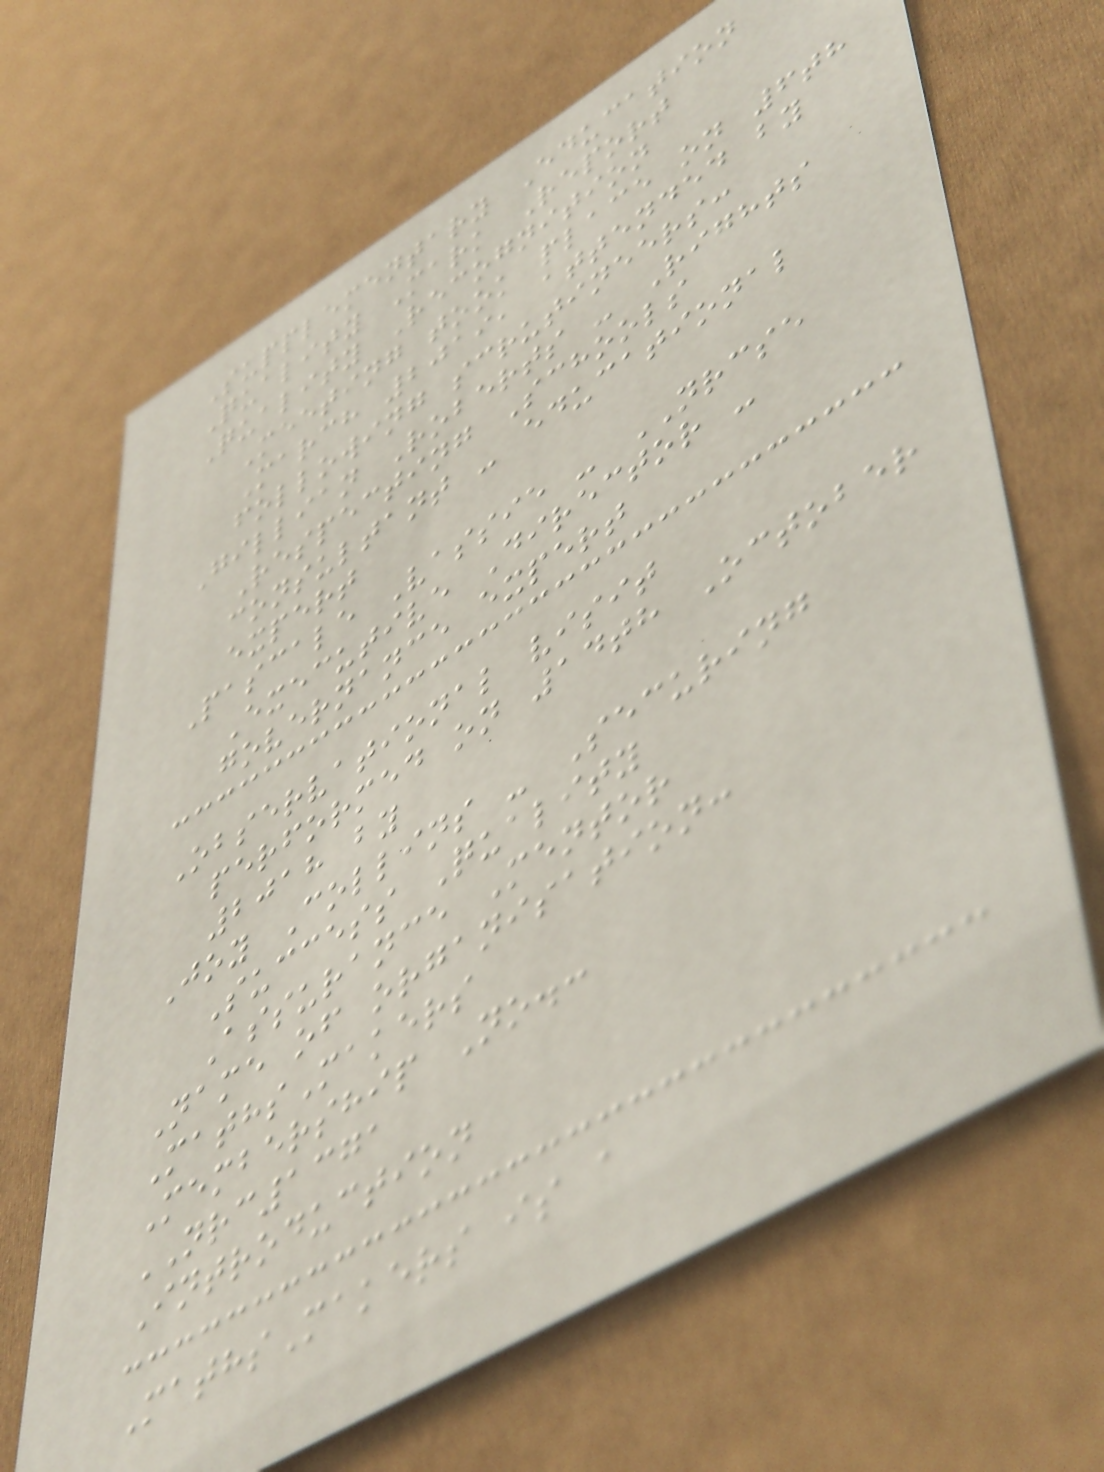Supplementary Education
Quality Mark Report
Quality Recognition
Meeting took place on 6th
March 2019, attended by
following scrutineers:
Gillian Roberts - Rights
Respecting Schools
consultant - educational
expert
Pascale Vassie - NRCSE
Executive Director -
governance expert
Observational visit
performed on 14th October
2018 by
Joy Collins - Securing
Success Quality
Assurance Mentor
Name of organisation:
MathsMakers
Membership No.:
NRC1371
Introduction
MathsMakers is a
